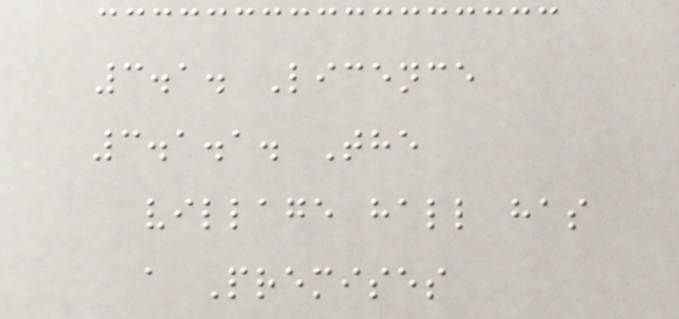3.1. Licence
3.1.1. The
village hall has
a Premises
